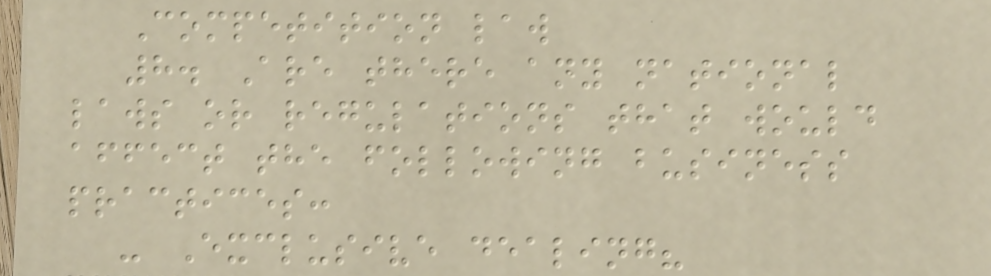Competition law
8. Are there any national
laws or regulations that would
affect the following business
practices:
- Exclusive dealing?
